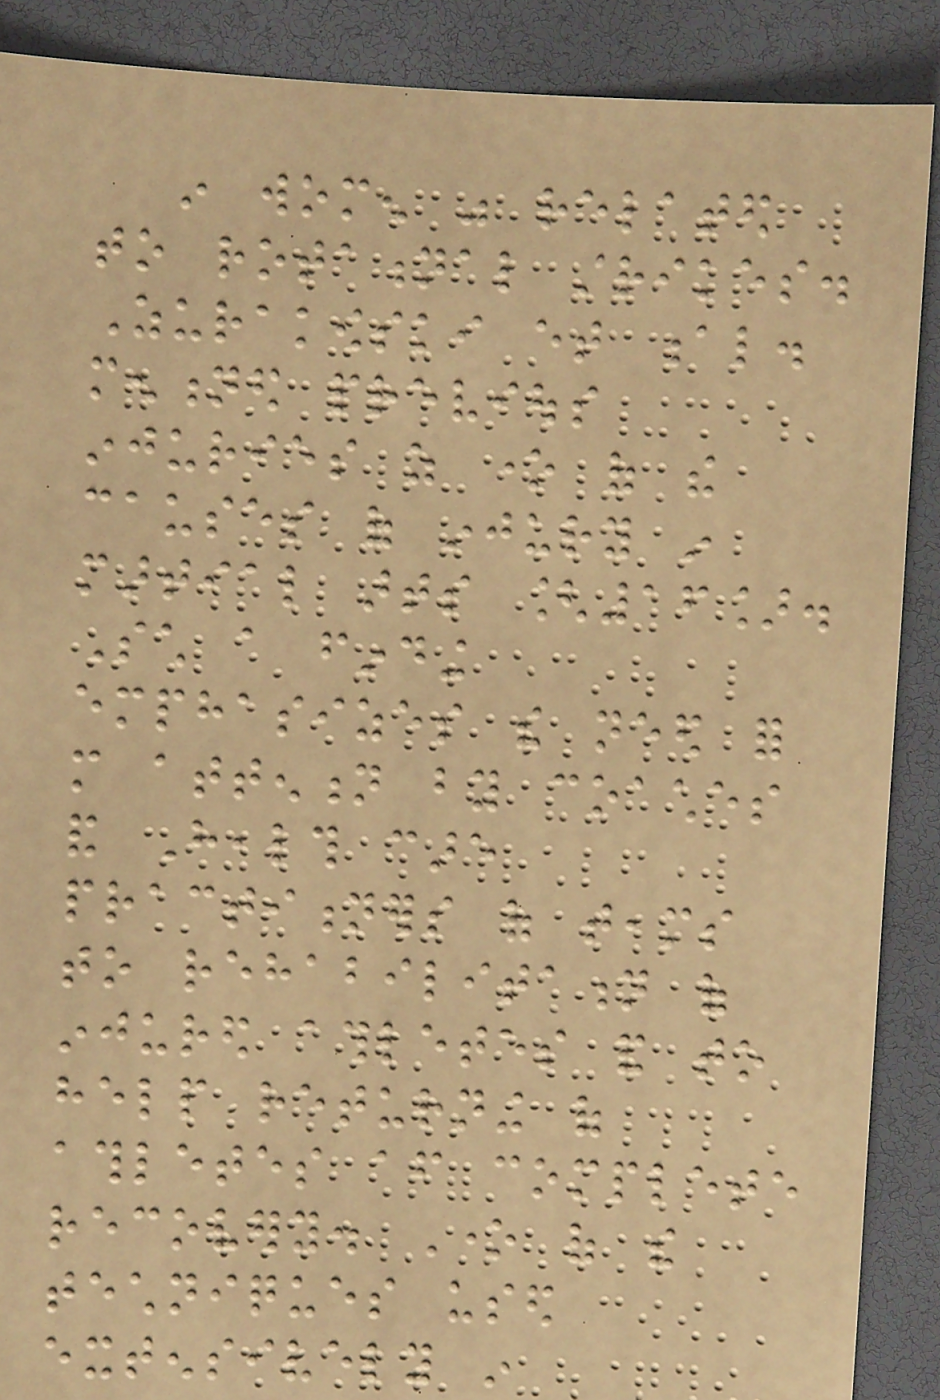in women was related
to rotational strikes.
Zurakowski et al.
mentioned previous
injuries as one of the
causes of injury in
martial arts [16].
Such a finding
emphasizes the need for
more attention by coaches
and Health care
practitioners of teams
to rehabilitation of
injured athletes and to
help returning of
athletes after complete
recovery. One of the
techniques used
extensively in
